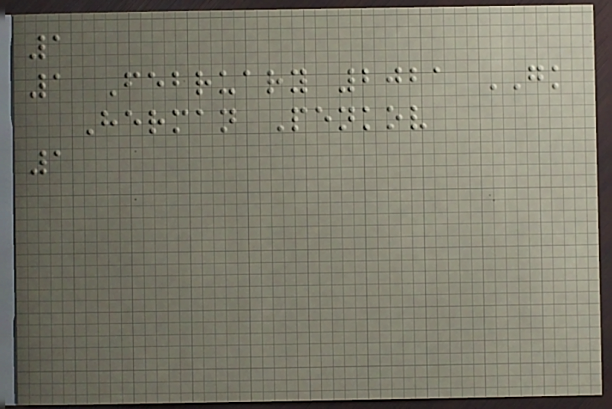1
1 February 2021 GK
Herman Penkov
1
